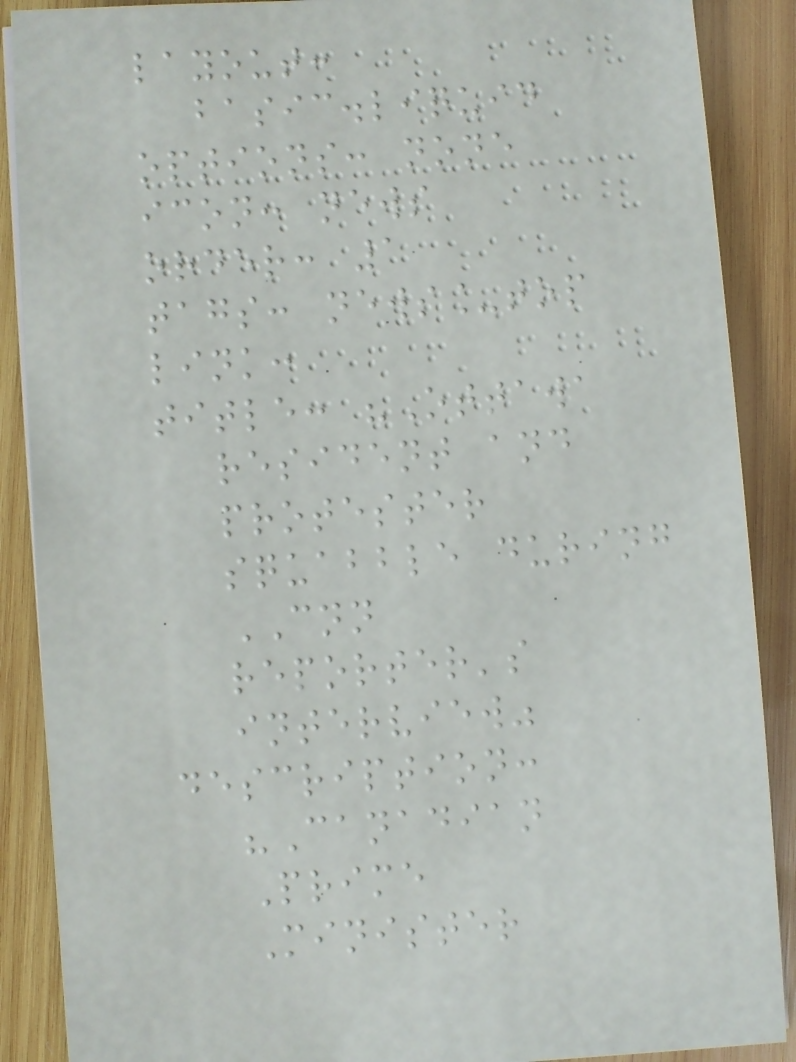layout:
basic.liquid
options: none
icon: news
order: 1
tags: news_top
link:
title: "Ottawa
resident and
protester
squabble during
CNN
reporter's
interview"
description:
"Canadian
Prime
Minister
